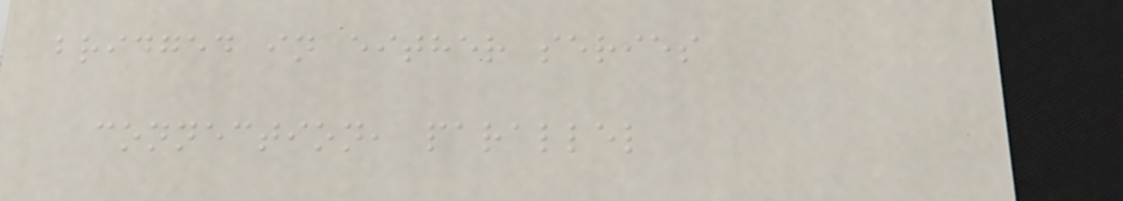bridged in either series
connection, parallel
